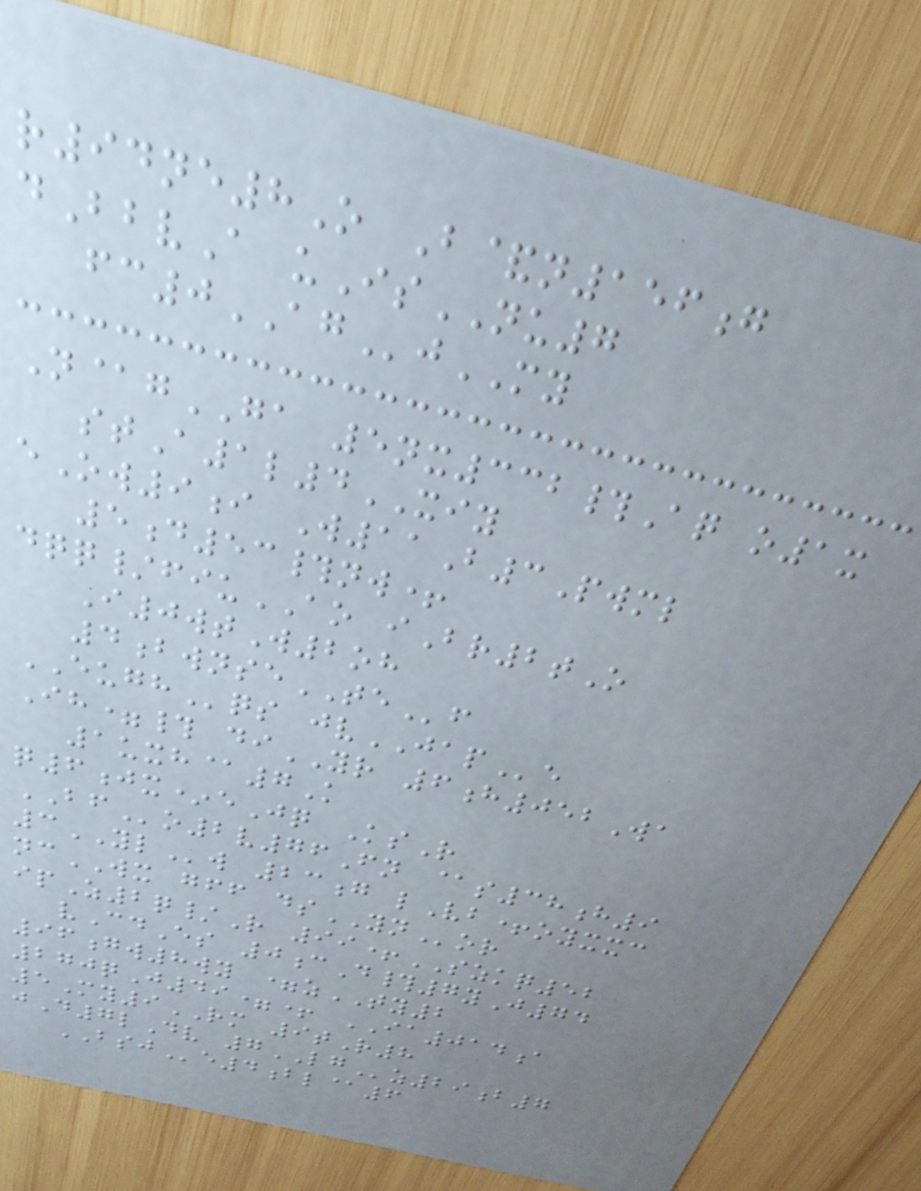r94ne8O B&n156g
dBbvA uIsNU7
fc0AGjMY
N@gGA 5nx332#Aq o1x
stA1l4XIY
eOw9i W11B3Pwml
5d53#nw+
dqq/fiuAO iBr2tO
I0wtW2oh
4bwnseTEf
EUGHqs jvJAPe
Ih=# diYR 6h052Wa
1uxh@7K
q6jx*eJq KsR
BFo2v76Fn @s38h9
3YLw 23g lVb+oyxxc
ncWX gff dsYNor
ipZ2q/R 99+SZKQ52
vCdEs 0cD#7yJ74
96gw8wy =zTY2
270qJ49=+ IA014a
5My9RM 9tR8
jD7lDv 7LGz29b7
BSJe4bl@6
